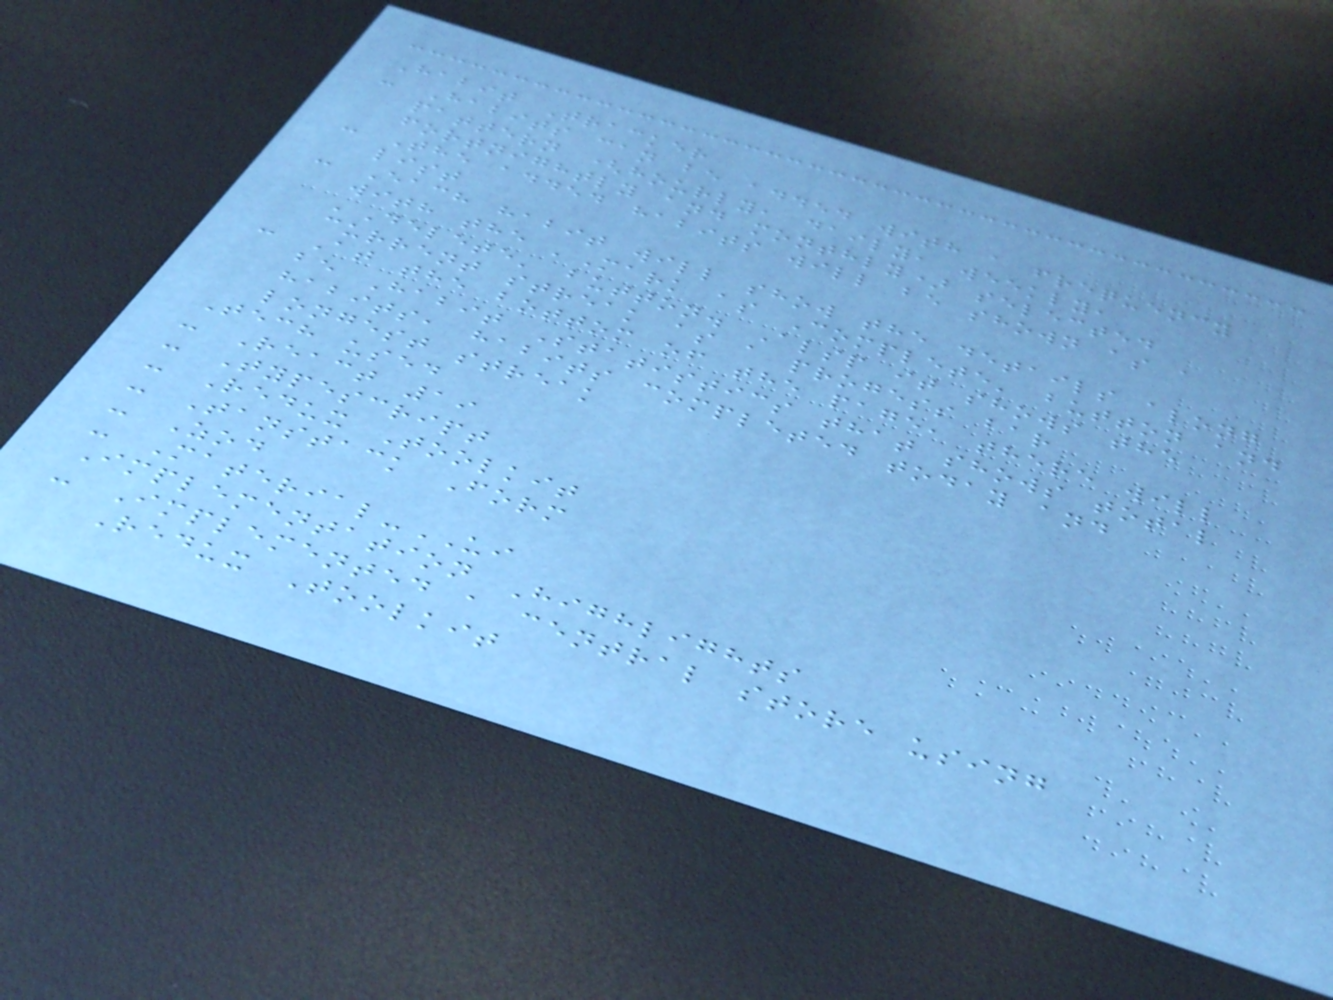Habit Tracker
- Habits can be added with a frequency
pattern (hourly, daily, weekly,
fortnightly and monthly) selected
- The added habits will be shown as a
list
- Each habit will show the details along
with the 'Mark as Complete' button and
'Delete' button. Alsp it shows the
current streak as a progess bar
- At the bottom of the page, there will
be Habit Statistics that shows total
habits, habits completed today and
longest streak
Tech used
- React 19
- Typescript
- Redux Toolkit
- Tanstack Form
- Zod
- Material-UI
Implementation Highlights
- Implemented a central store using
Redux Toolkit
